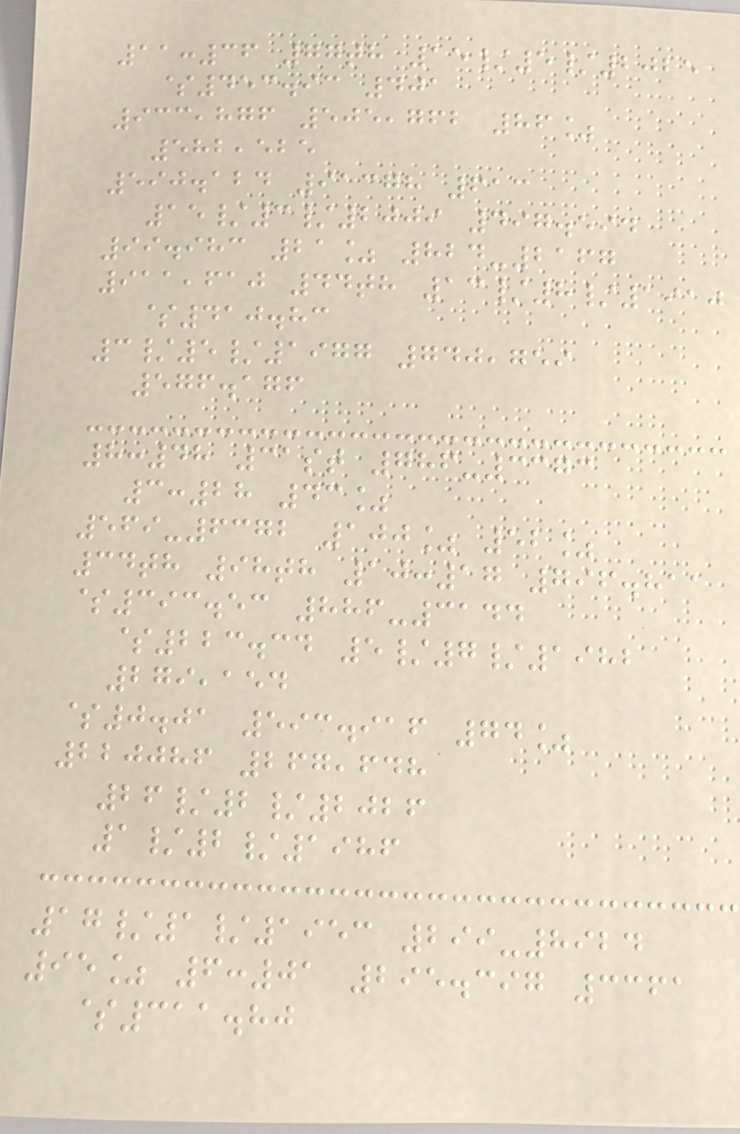11:36 77th 15/5/2025
$453.93 401
933,876 505,762 86%
582,525
590.124 91378 613
15/3/2009 497.594
99.983 21% 824-2167
911,610 44th 13/8/1910
$410.83
3/5/1977 740,759
576.176
8:48 31st 786-3373
3:28 43%
569-6372 100% 52%
34th 98th 10:17 796.811
$393.53 886-3144
$223.34 5/7/1982
279,154
$0.01 593.916 74%
220086 267,648
26/2/2026
1/2/1986
17/1/1953 299-8924
95% 6:01 295.397 3361
$311.80
